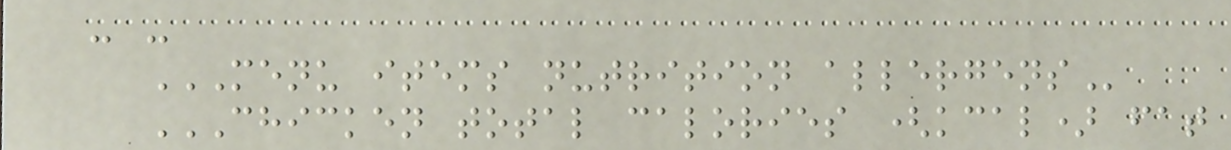- -
MENU ITEMS NUTRITION ALLERGENS
CHICKEN TOTAL CALORIES (KCAL) FAT
